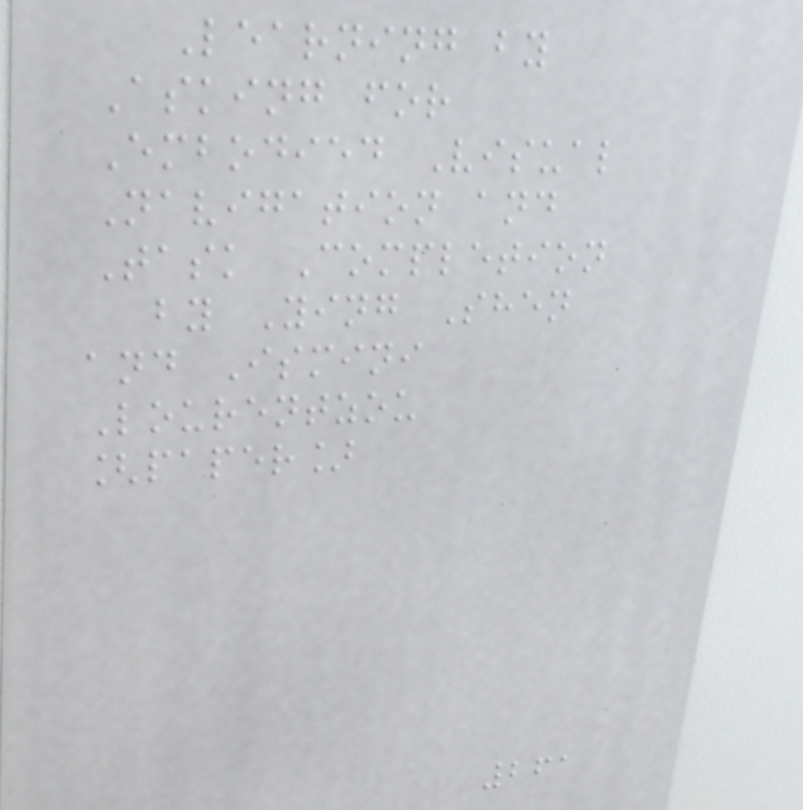Learning by
Asking for
Embodied Visual
Navigation and
Task Completion
by Ying Shen
and Ismini
Lourentzou
[paper]
261
